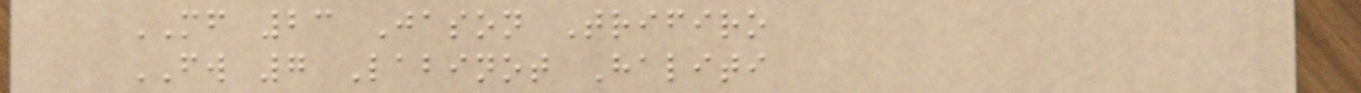MF 23 Jason Trifiro
FW 7 Labinot Haliti
